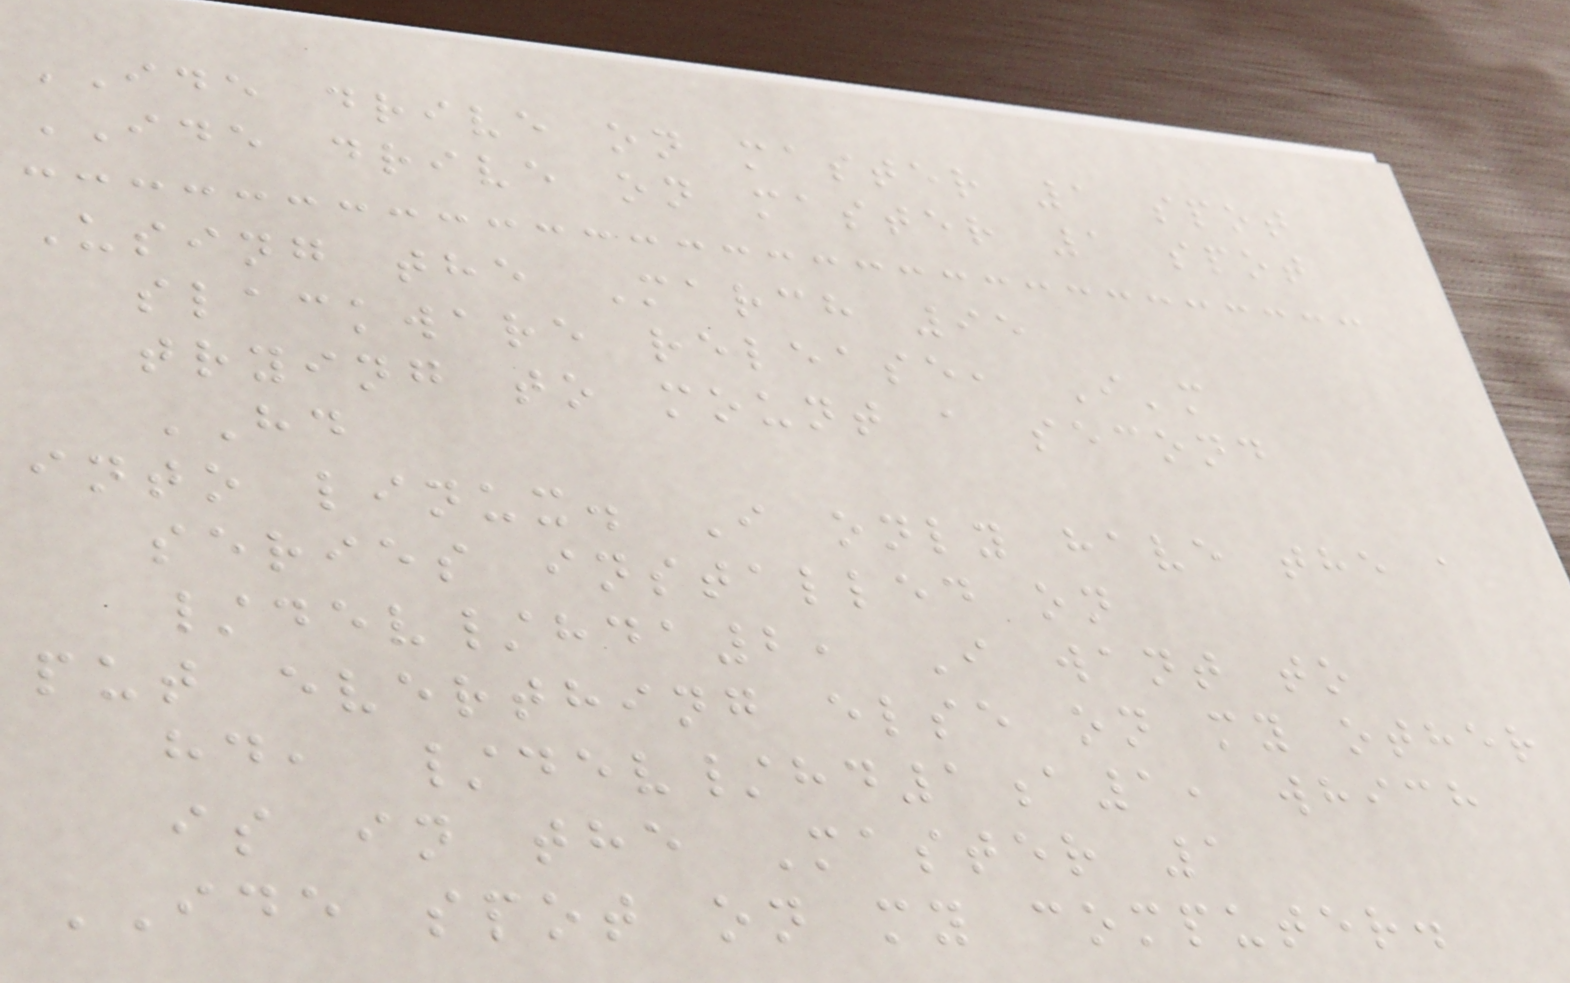IDE drive on master 1 spot
IDE drive on master 1 spot
Using the March 95
slackware release, I'm
trying to mount a second
HD
into linux. I only have the a
series installed on
/dev/hda2, I want to
put everthing else on my other
hd, /dev/hd1a1, which
is in the Master 1
IDE spot on my computer.
